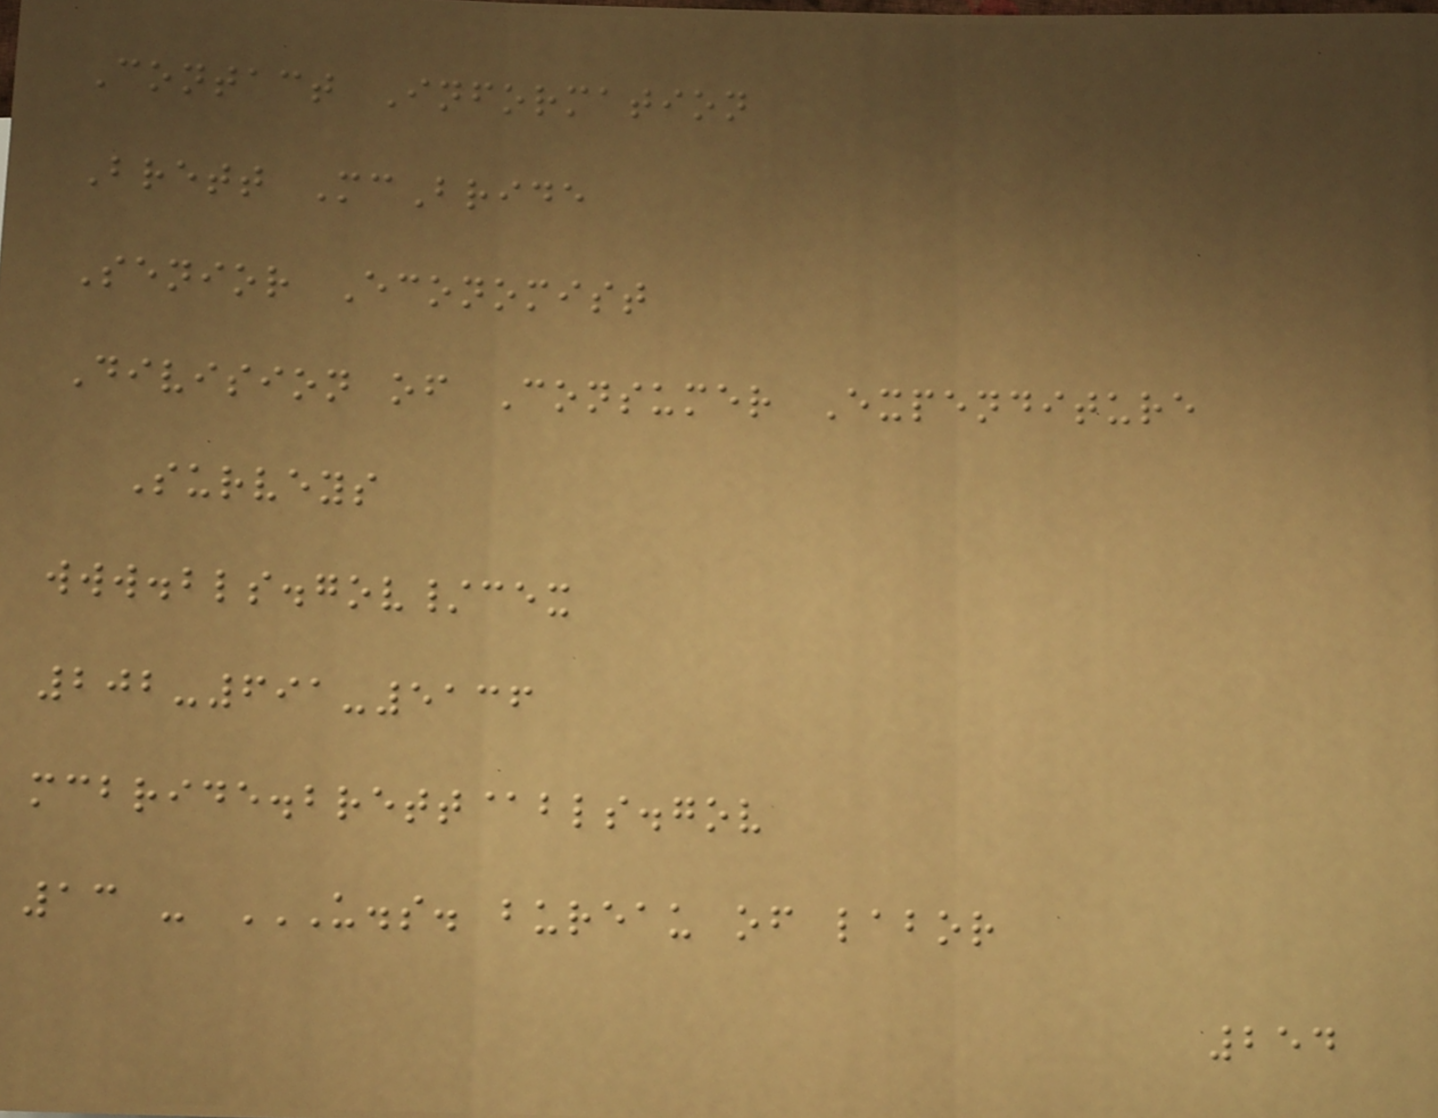Contact Information
Brett McBride
Senior Economist
Division of Consumer Expenditure
Surveys
www.bls.gov/cex
202-691-5136
mcbride.brett@bls.gov
13 - U.S. BUREAU OF LABOR
254
